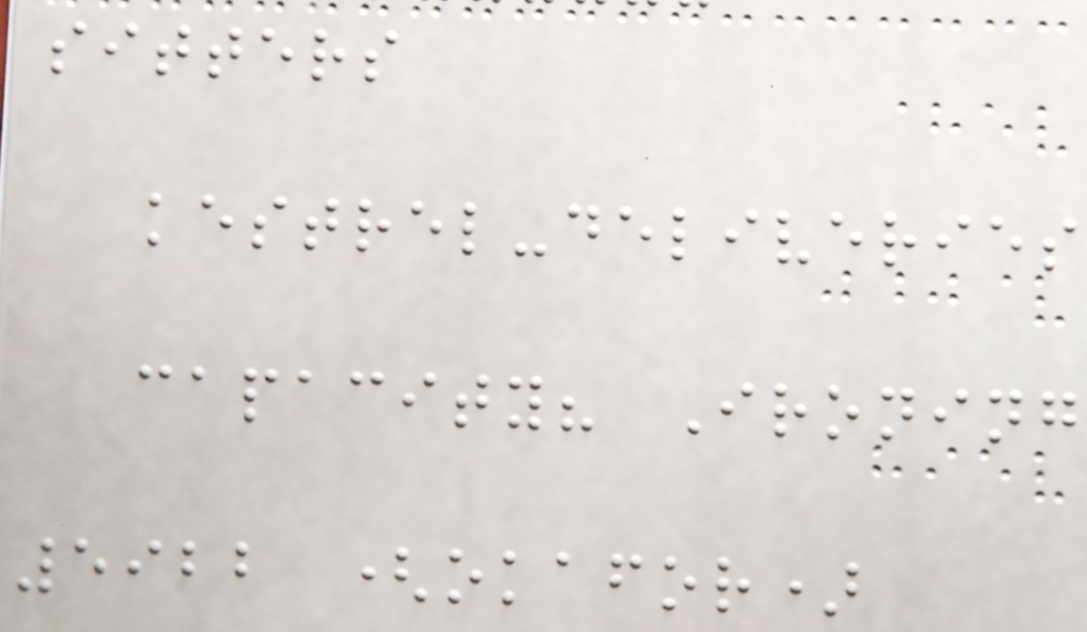sitters
kestrel-deliveries
capacity? Ironing
5922 (okafor)
